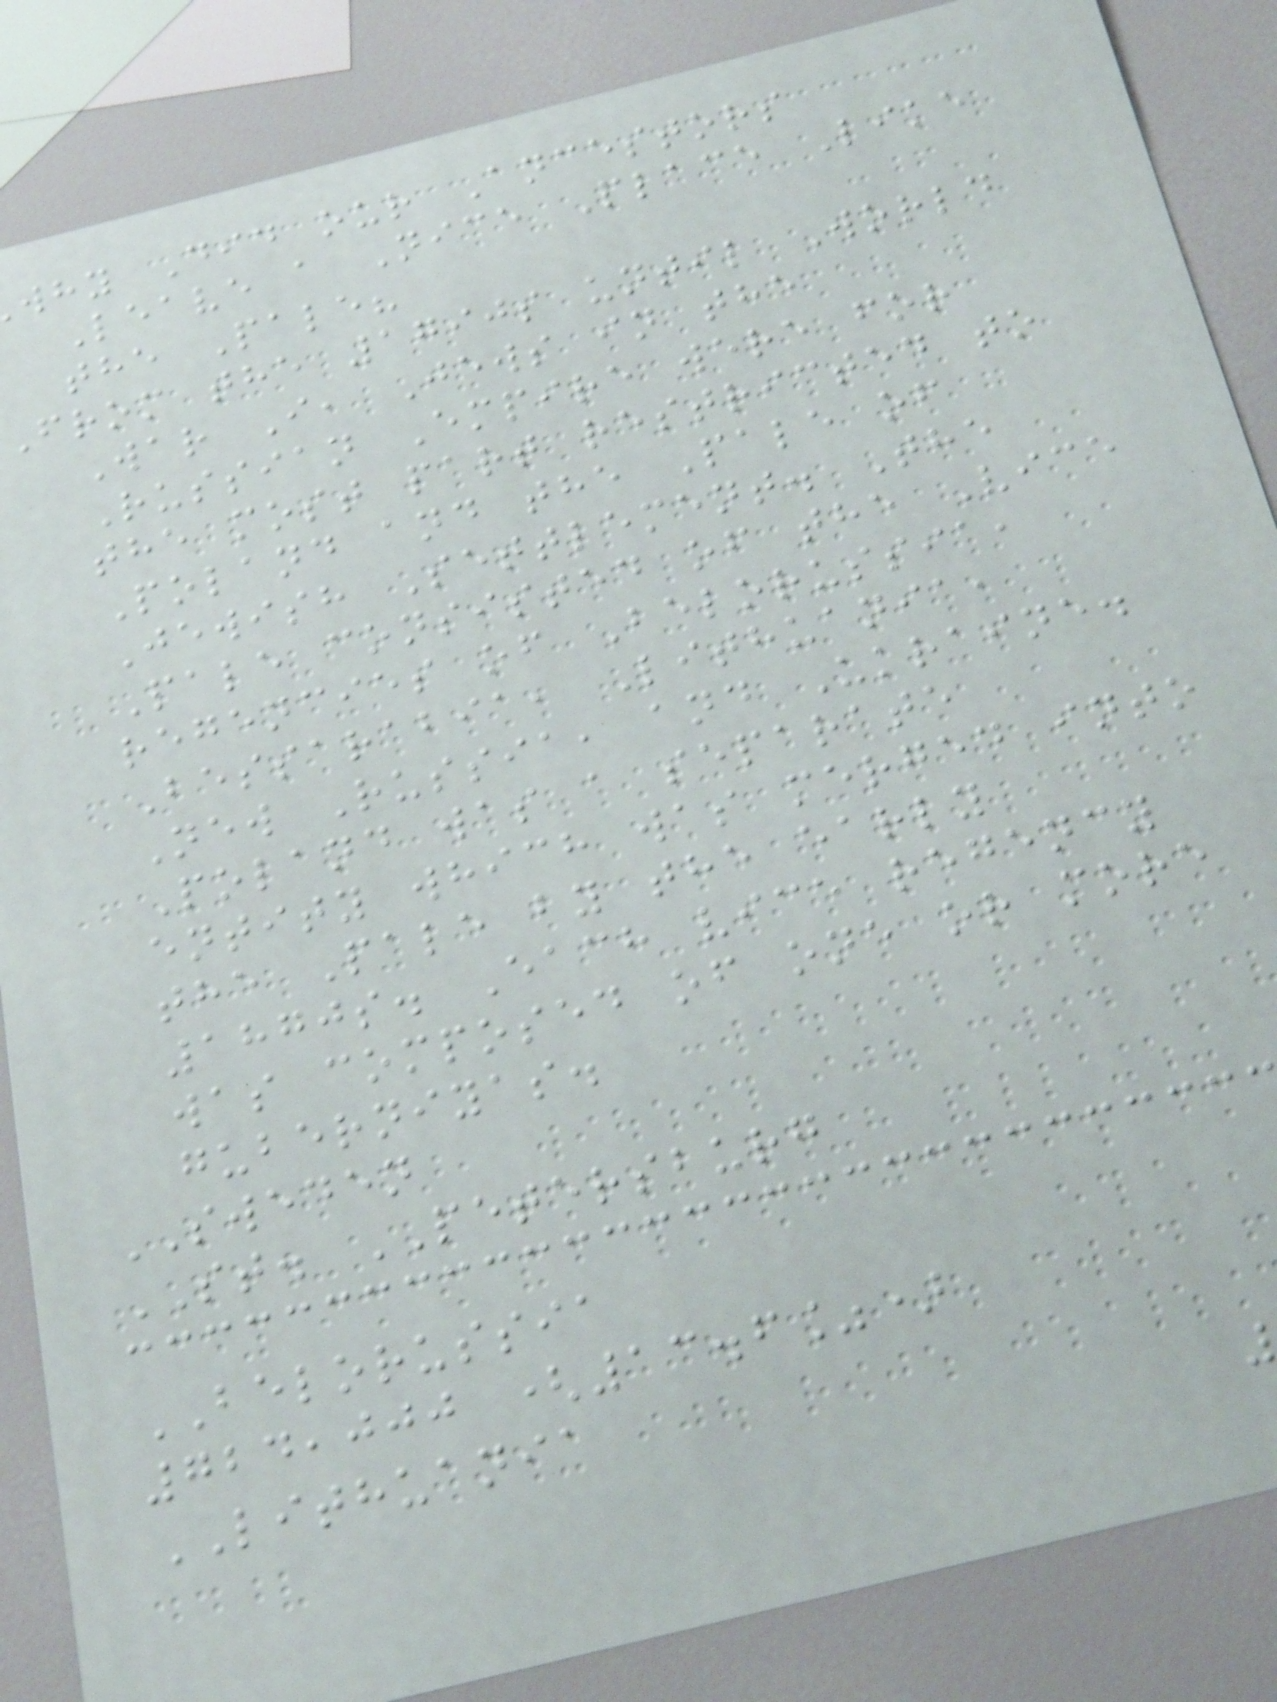why Did our Ancestors
Leave a Nice Place Like
the Pale?
From the 1790s until World
War I, Jews in the
Russian Empire were for
the most part restricted to
Poland and the Pale of
Jewish Settlement. The
Pale consisted of the Vice
regencies of Belorussia,
Bessarabia, Lithuania,
New Russia, and Ukraine.
Poland was a separate
entity which was merged into
the Pale by the early
1870s. Each vice regency
was composed of one or more
guberniyas.
SWEDEN
ST. PETERSBURG
BELORUSSIA
724,000 (13.6%)
LITHUANIA
